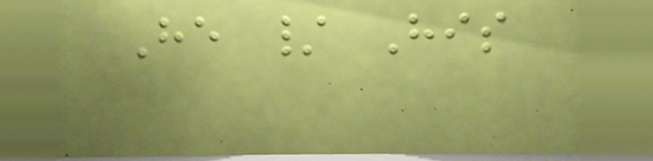He / His
